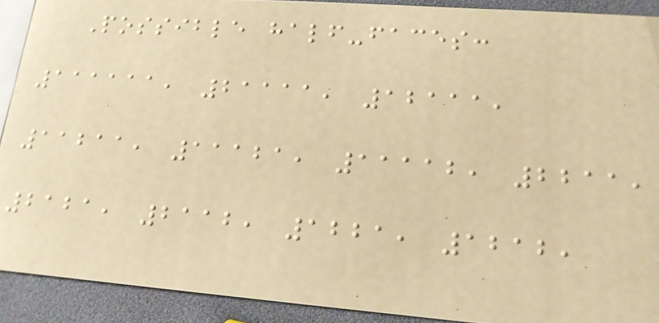Possible half-faces:
111111, 21111, 12111,
11211, 11121, 11112, 2211,
2121, 2112, 1221, 1212,
